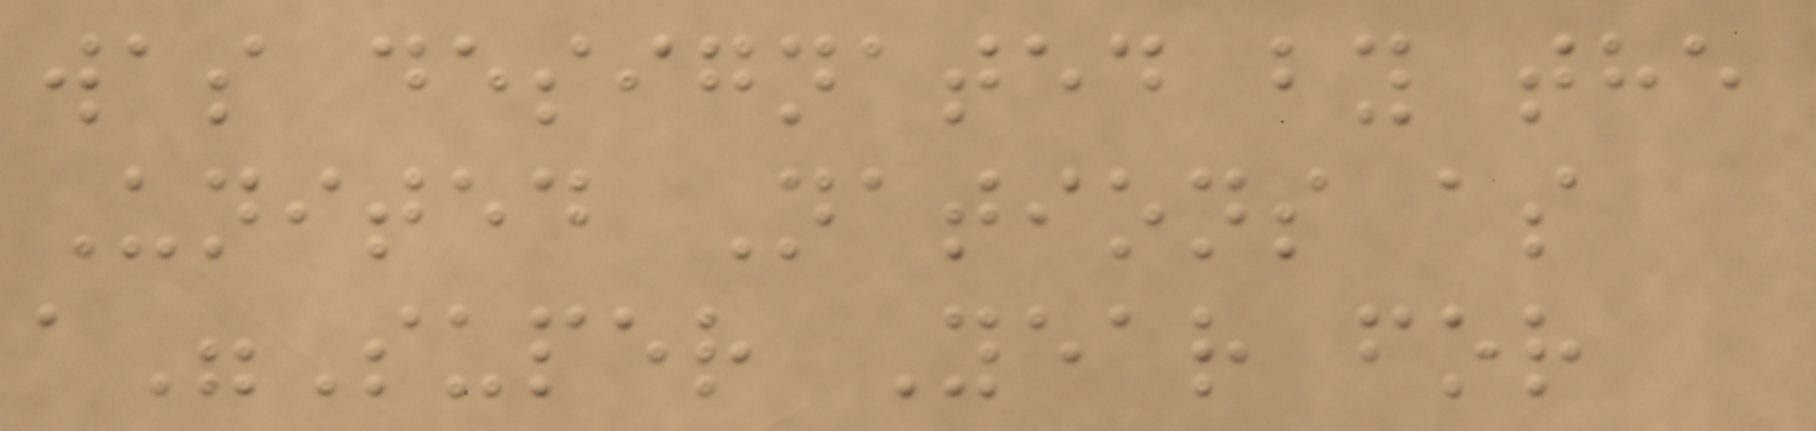was designated by the
United Nations as
a"Super Year for
